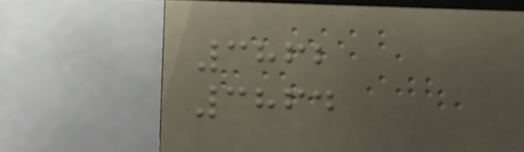3862
3864
